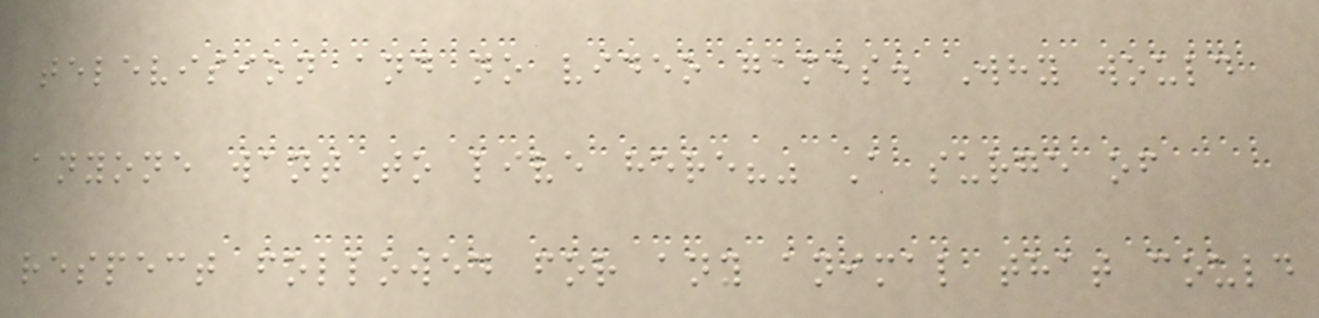television and no video games. Why would
anyone want to live here?" A surge of
respect followed for any animal that could
